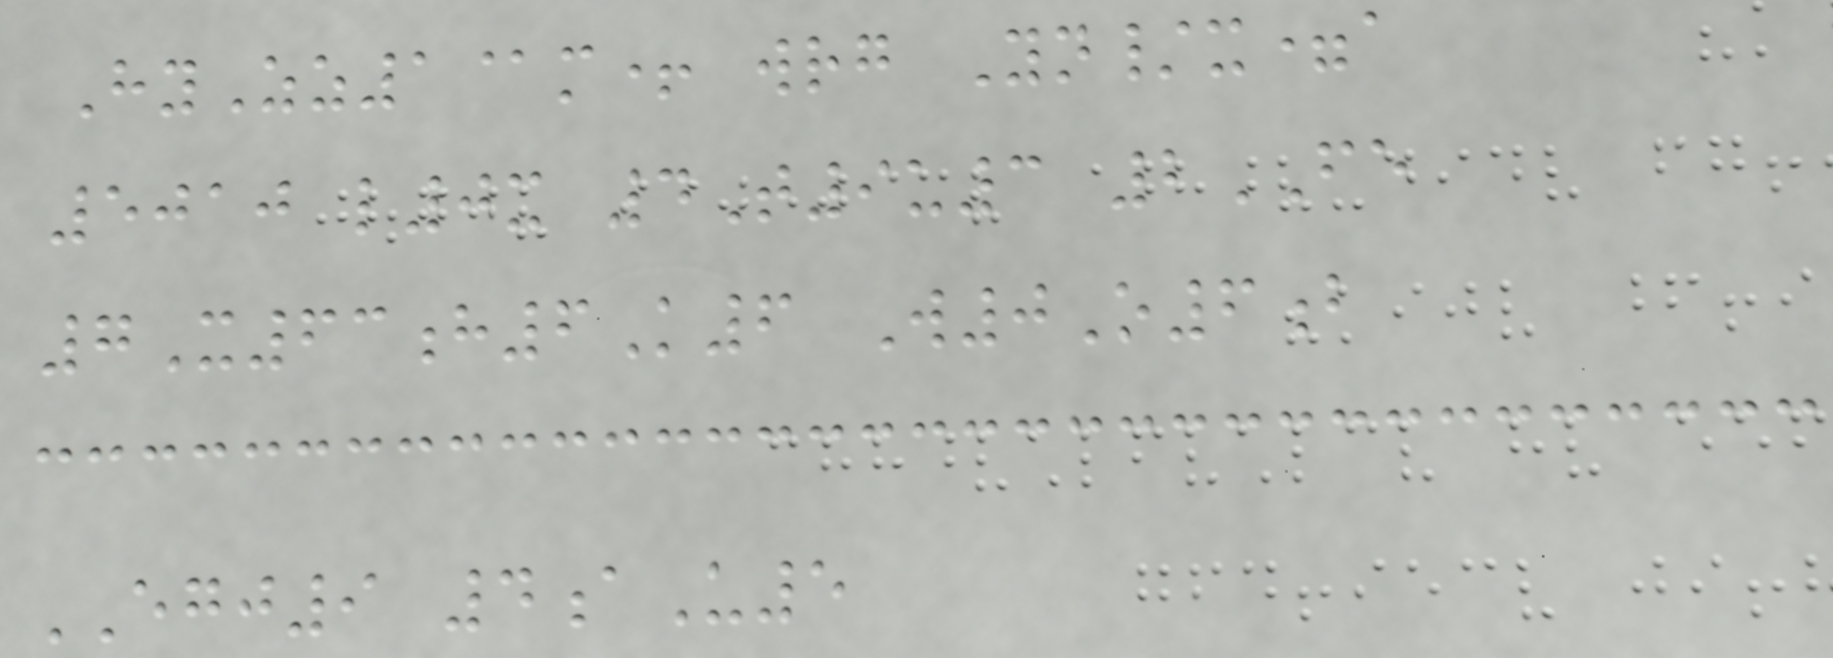HyZz1@m+ wrg Yn/x=a
5010 l0x 4T9u3 2FE
7X63h6K6 W0O6b
EGJ9 4aU5
